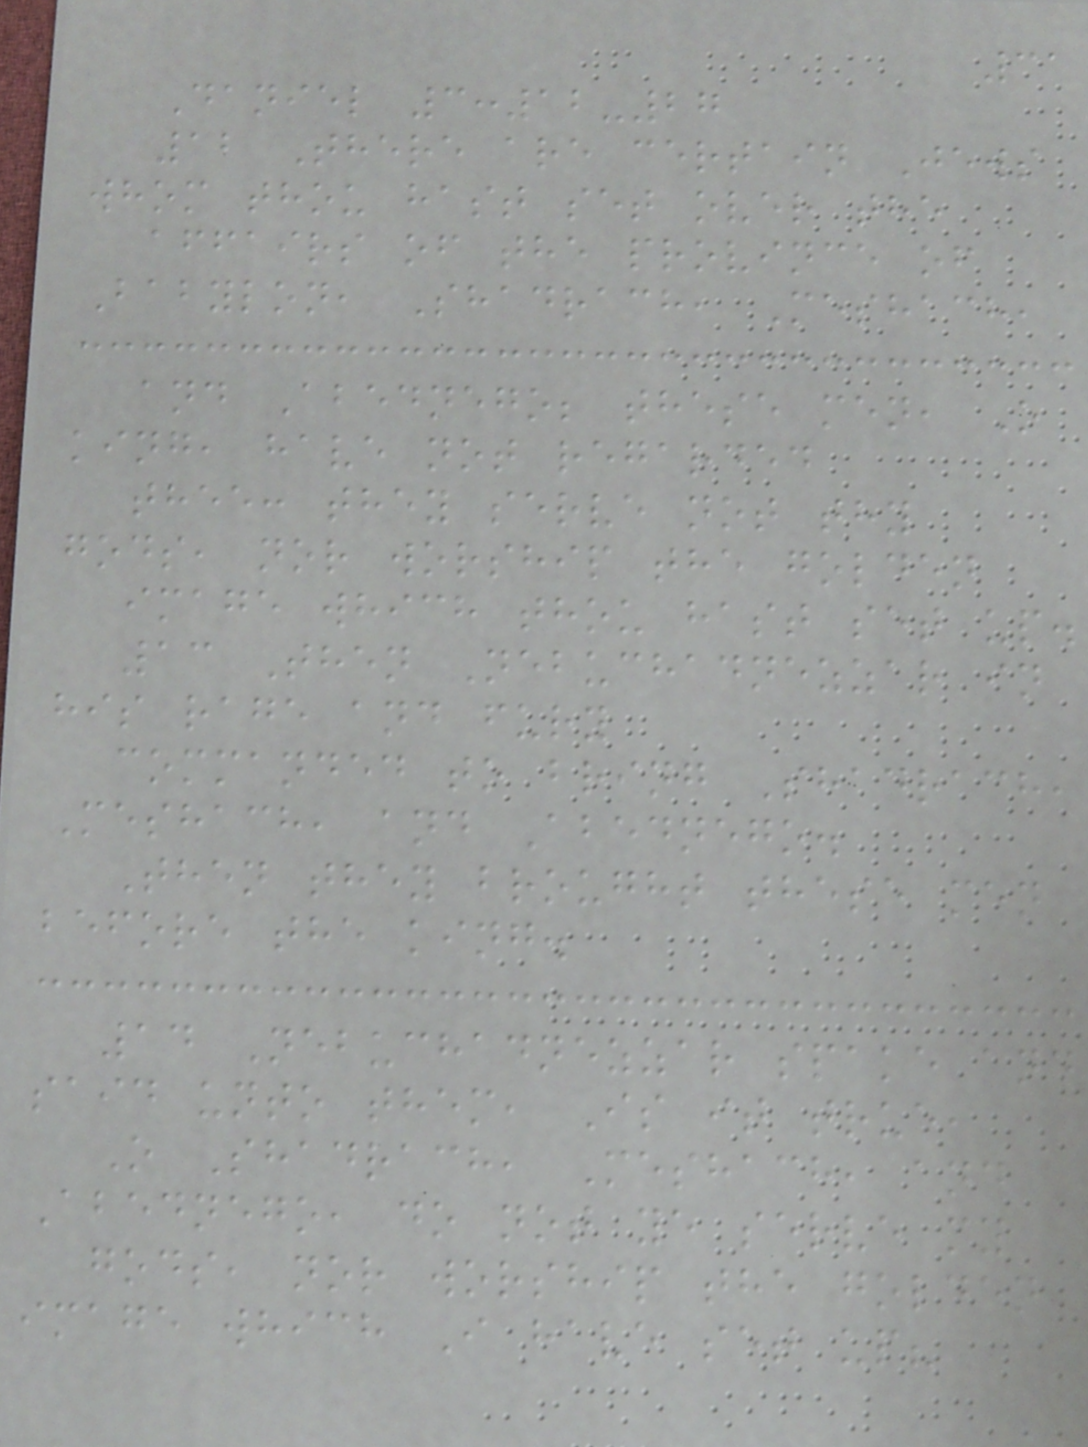31
Daniel 3:12-27
12 There are certain Jews
whom thou hast set over the
affairs of the province of
Babylon, Shadrach, Meshach,
and Abednego; these men, O
king, have not regarded
thee: they serve not thy
gods, nor worship the golden
image which thou hast set up.
13 Then Nebuchadnezzar in
his rage and fury
commanded to bring Shadrach,
Meshach, and Abednego.
Then they brought these men
before the king.
14 Nebuchadnezzar spake and
said unto them, Is it true,
O Shadrach, Meshach, and
Abednego, do not ye serve my
gods, nor worship the golden
image which I have set up?
